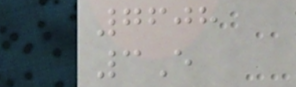7608
3E
